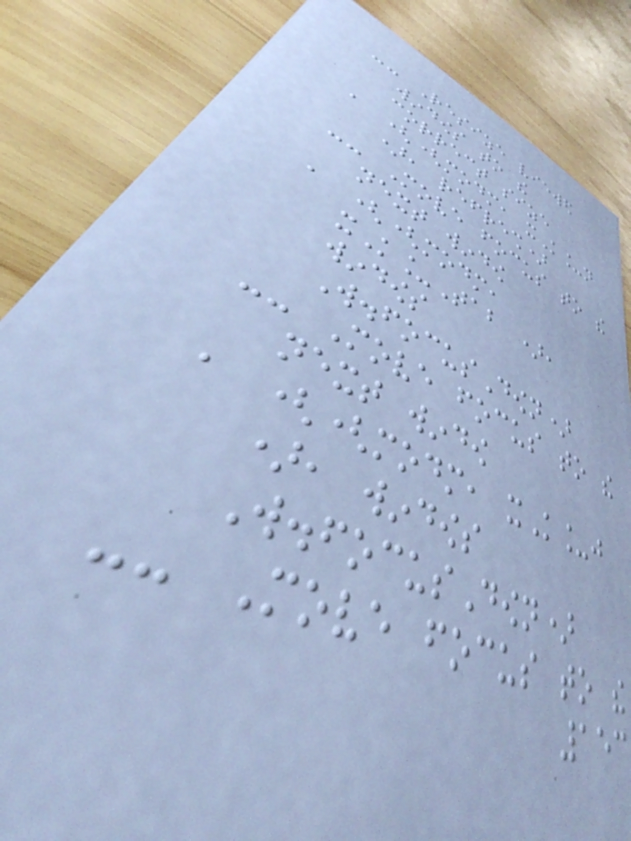-- Resize viewed
windows to the
correct size
, ((modm, xK_n
), refresh)
-- Move focus to the
next window
, ((modm,
xK_Tab ),
windows
W.focusDown)
-- Move focus to the
next window
, ((modm, xK_j
), windows
W.focusDown)
-- Move focus to the
153
